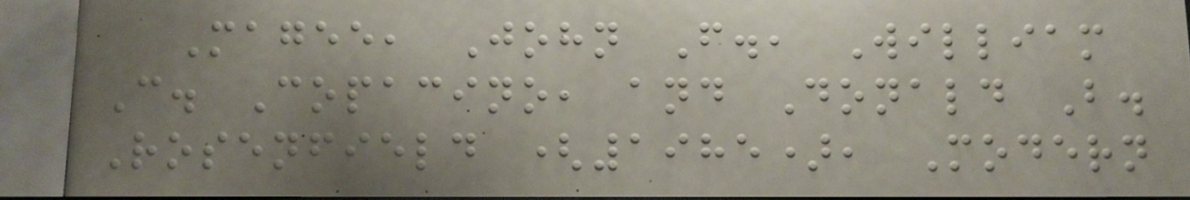Magee, John F., William
C. Copacino, and Donald B.
Rosenfield (1985), Modern
